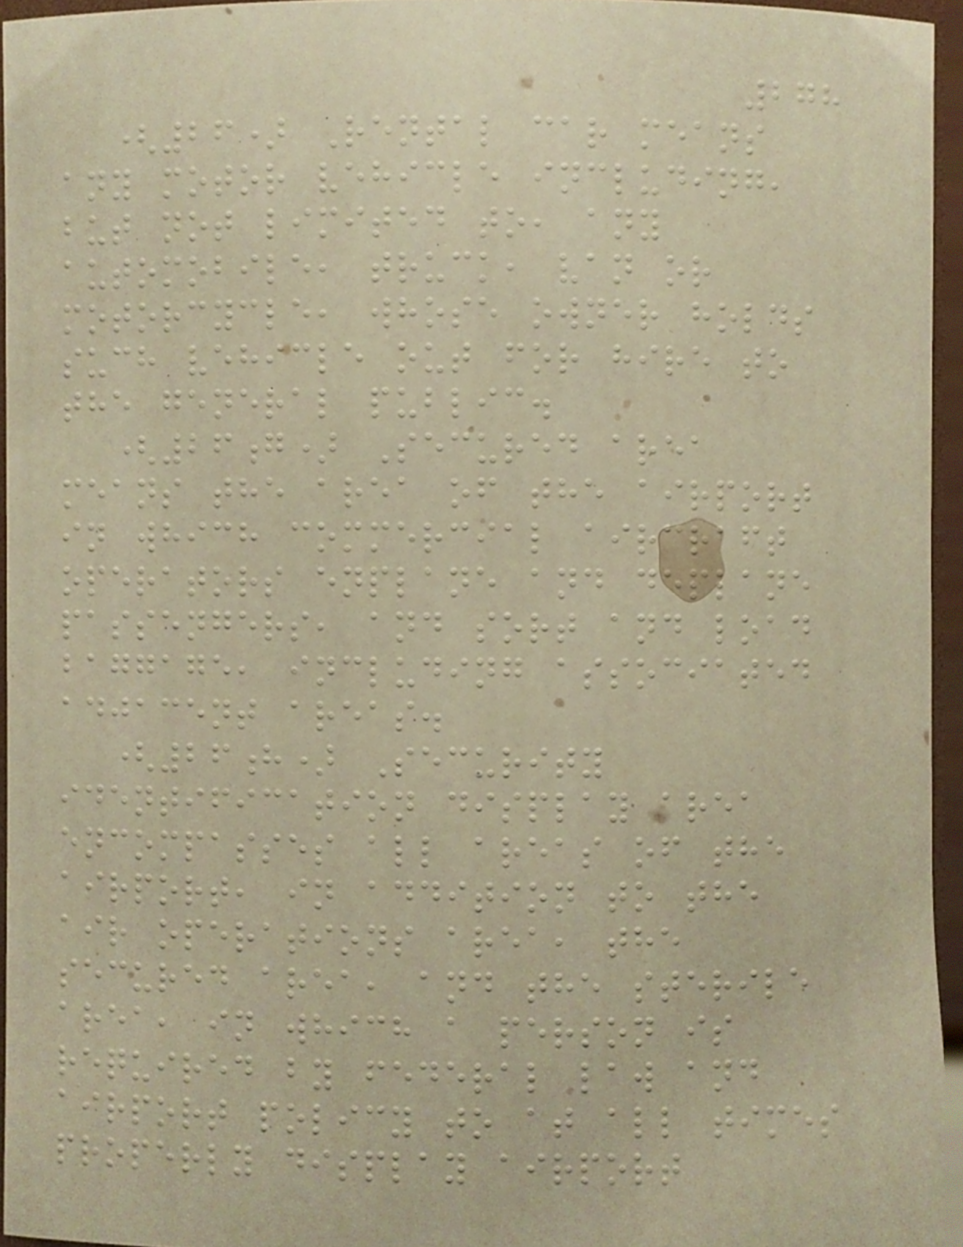278
(26) Rental car means
any motor vehicle including,
but not limited to, any
automobile, truck, van or
motorcycle, whose owner holds
such vehicle out for hire to
the general public.
(26g) Secured area
means the area of the airport
in which commercial aircraft
operators enplane and deplane
passengers, and sort and load
baggage, including associated
adjacent areas.
(26h) Security
identification display area
encompasses all areas of the
airport, in addition to the
air operations area, the
secured area, and the sterile
area, in which a person is
required by federal law and
airport policy to at all times
properly display airport
